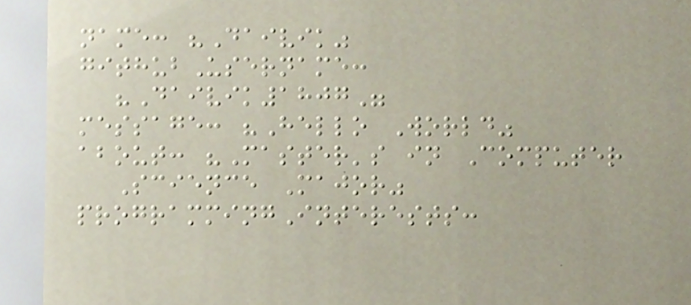name: "Daivik"
githubUsername:
"Daivik1807"
message: "Hello World"
about: "Master's in Computer
Science Major"
programmingInterests:
